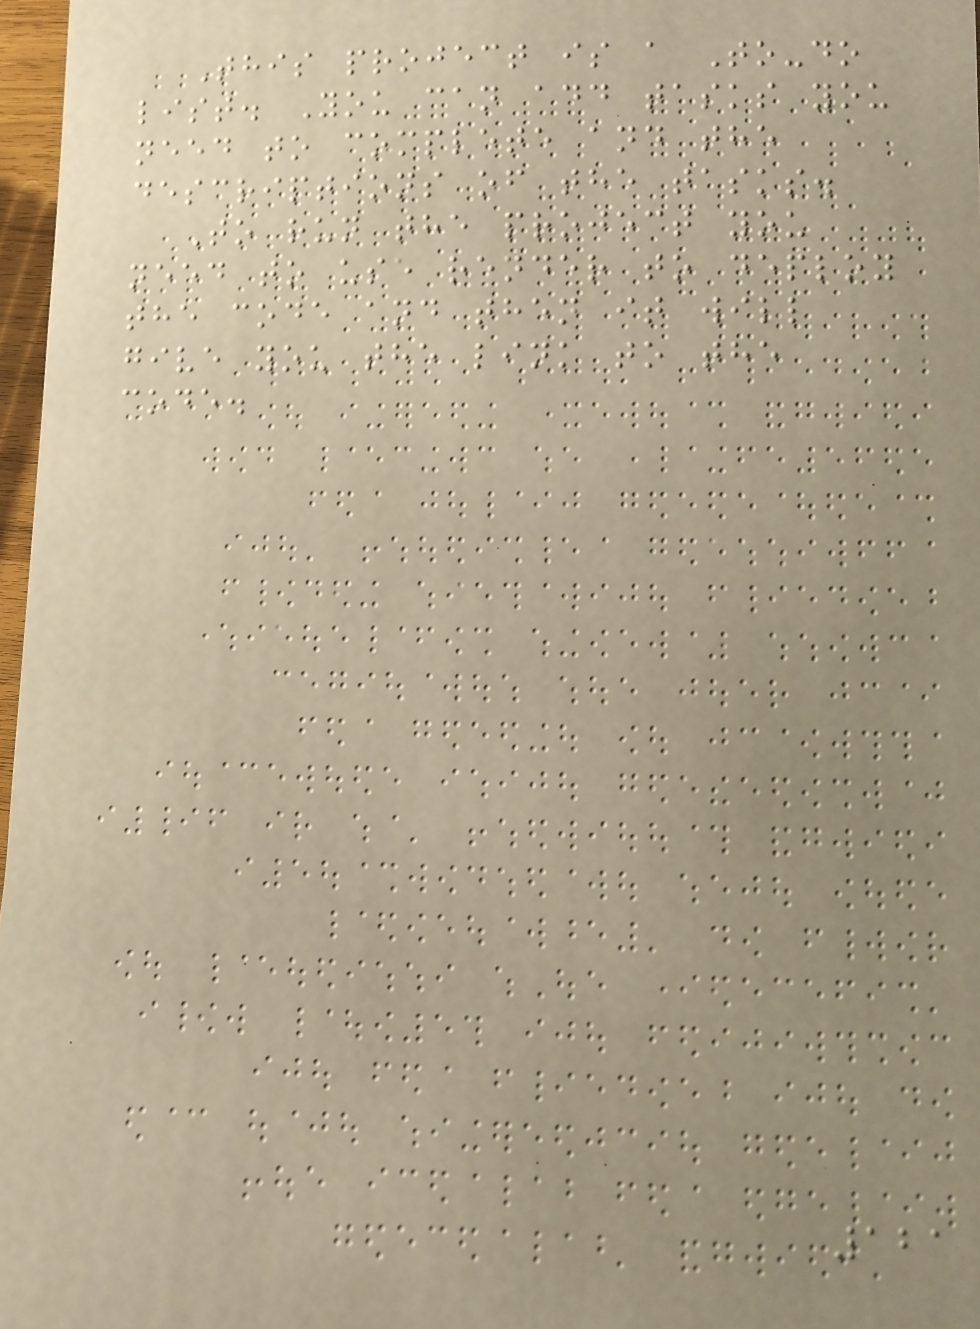This project is a To-do
list. You can add tasks you
need to complete and the
descriptions of the tasks.
To run the project you
need to use render to deploy
the code and then it will
give you the link to the
code.
121
